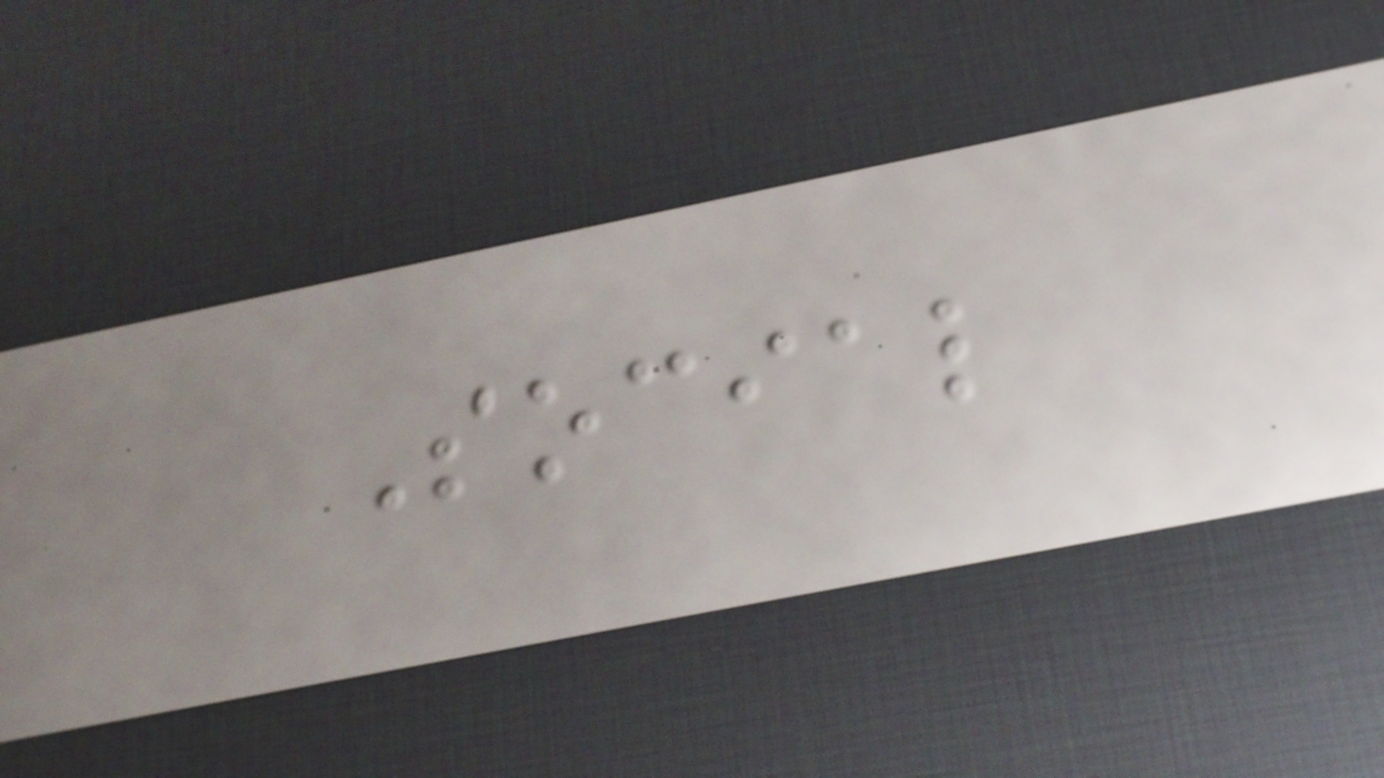Social
